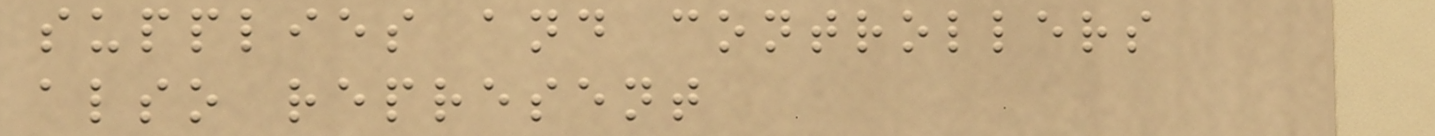supplies and controllers
also represent
